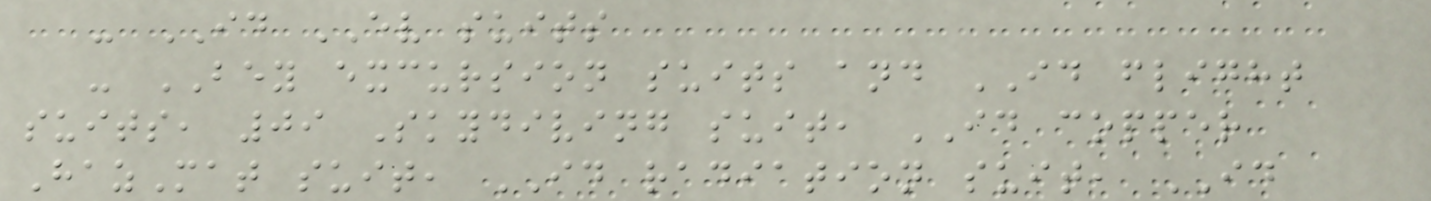- ID EV suits
- BEY excursion suits and ID flight
suits, 09 Skydiving suit, ID copper
HazMat suit, ID radiation suit, ID
